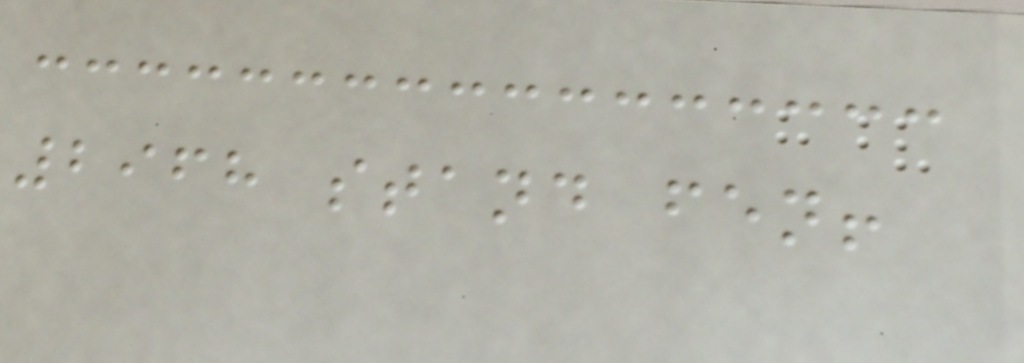2968 stand fen!
